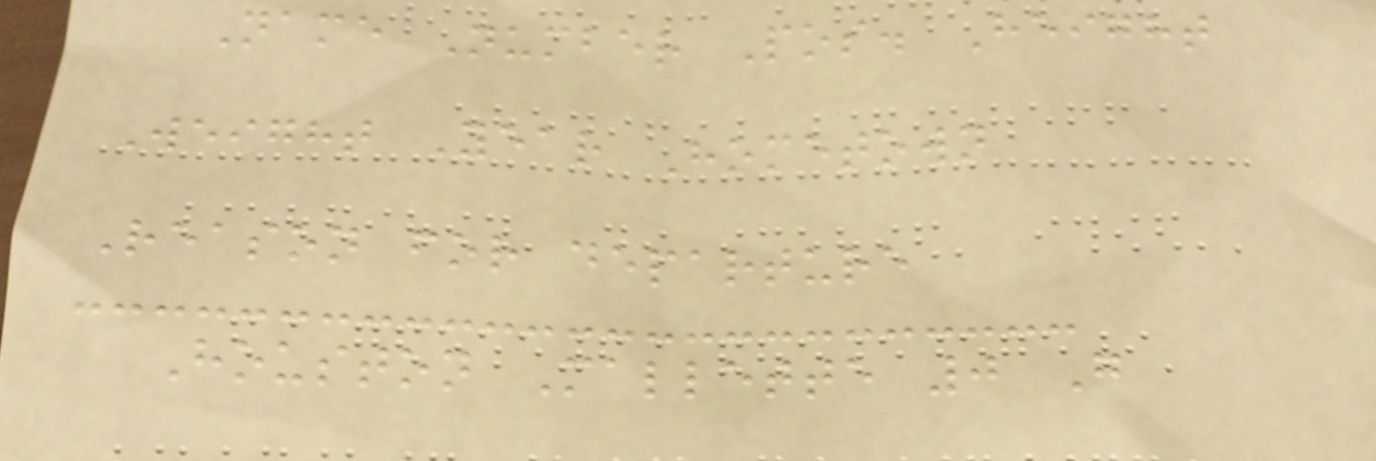Name Number Pos. Height
Weight Year Hometown
Reason for departure
Houston Mallette 0 G
